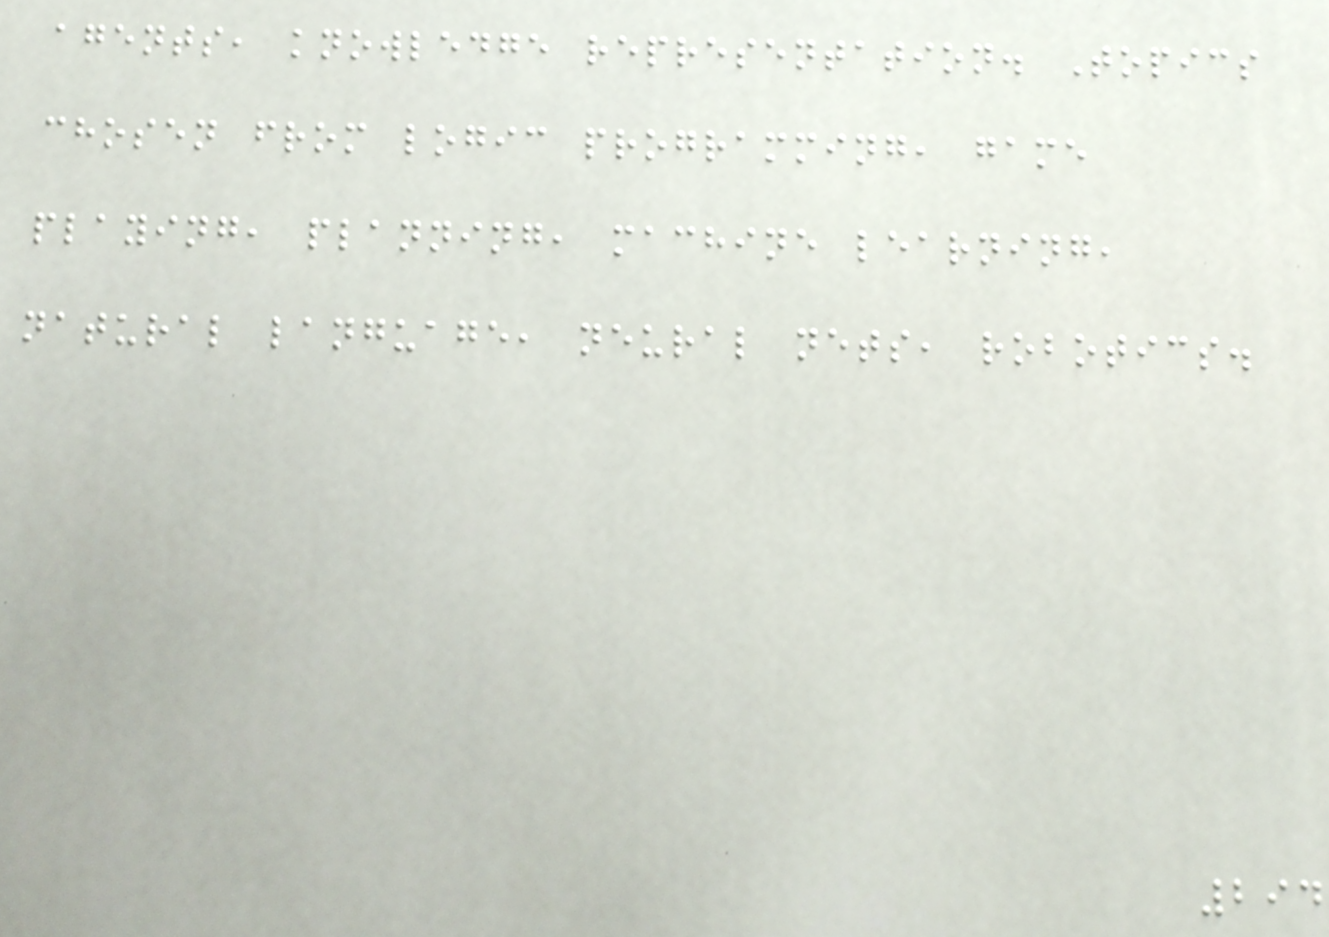agents, knowledge representation. Topics
chosen from logic programming, game
playing, planning, machine learning,
natural language, neural nets, robotics.
294
